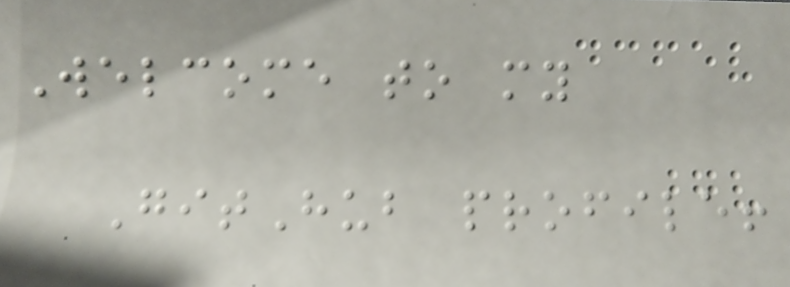Welcome to my
GitHub profile!
